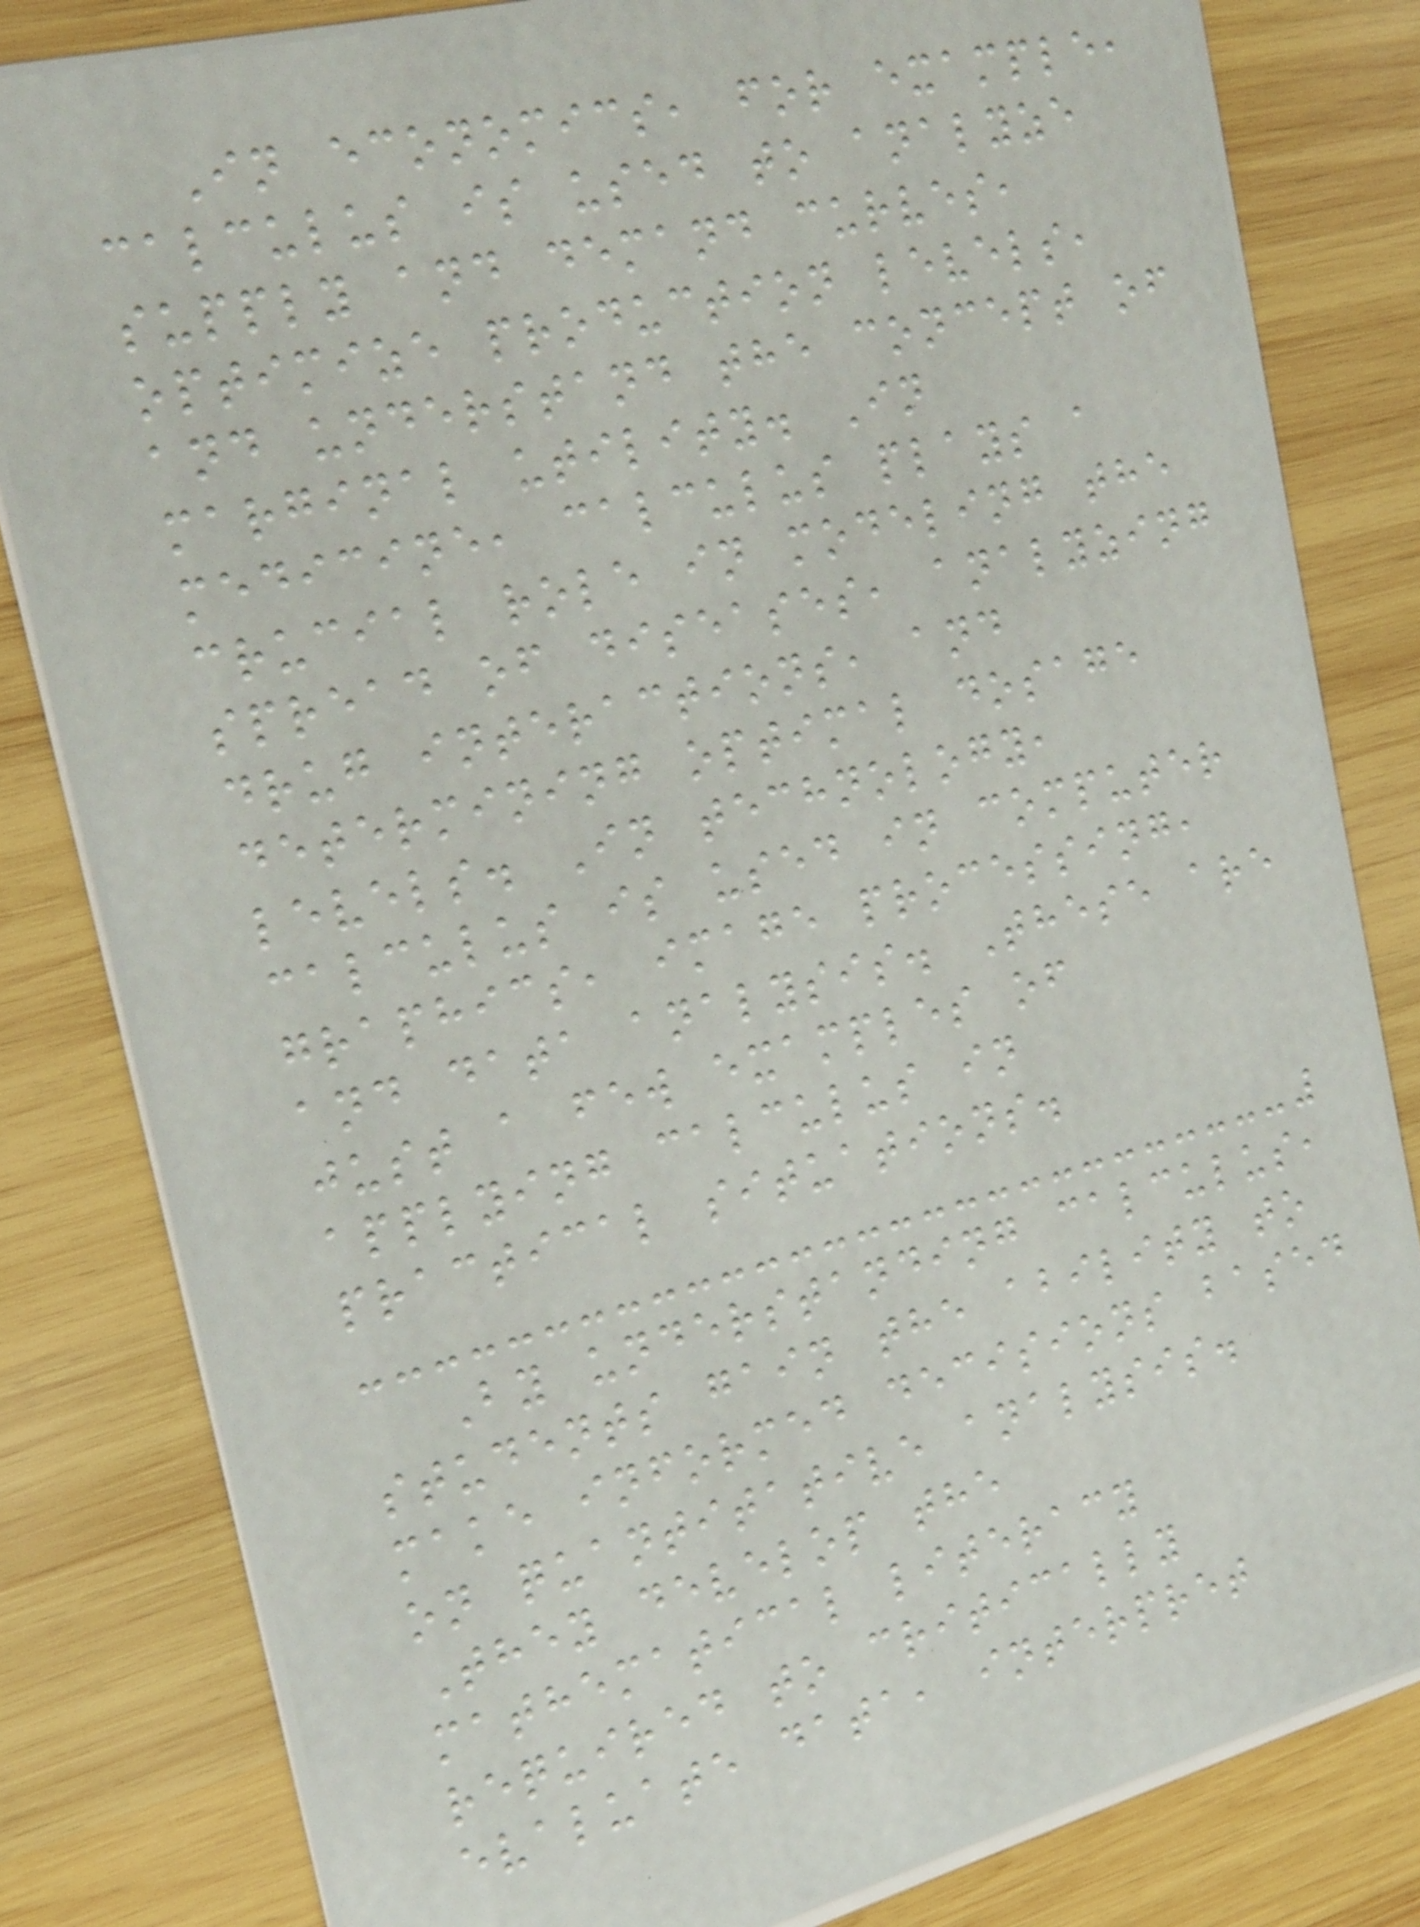In economics, for example,
calculus is used to analyze
supply and demand curves,
optimize production levels,
and understand the concept of
marginal utility. In
medicine, calculus plays a
crucial role in modeling the
spread of diseases, analyzing
drug interactions, and
determining optimal dosage
levels. In technology,
calculus is used in computer
graphics, image processing,
and data analysis. These are
just a few examples of
applying calculus in
practical situations.
By understanding calculus,
students gain the ability to
make informed decisions based
on quantitative analysis.
They develop the
mathematical literacy
required to critically
evaluate data, interpret
